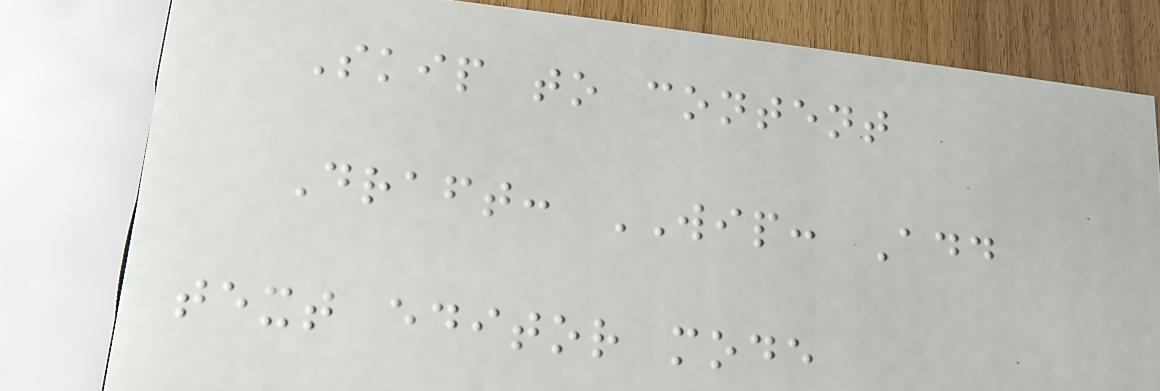Skip to content
Draft: WIP: Add
text editor mode
